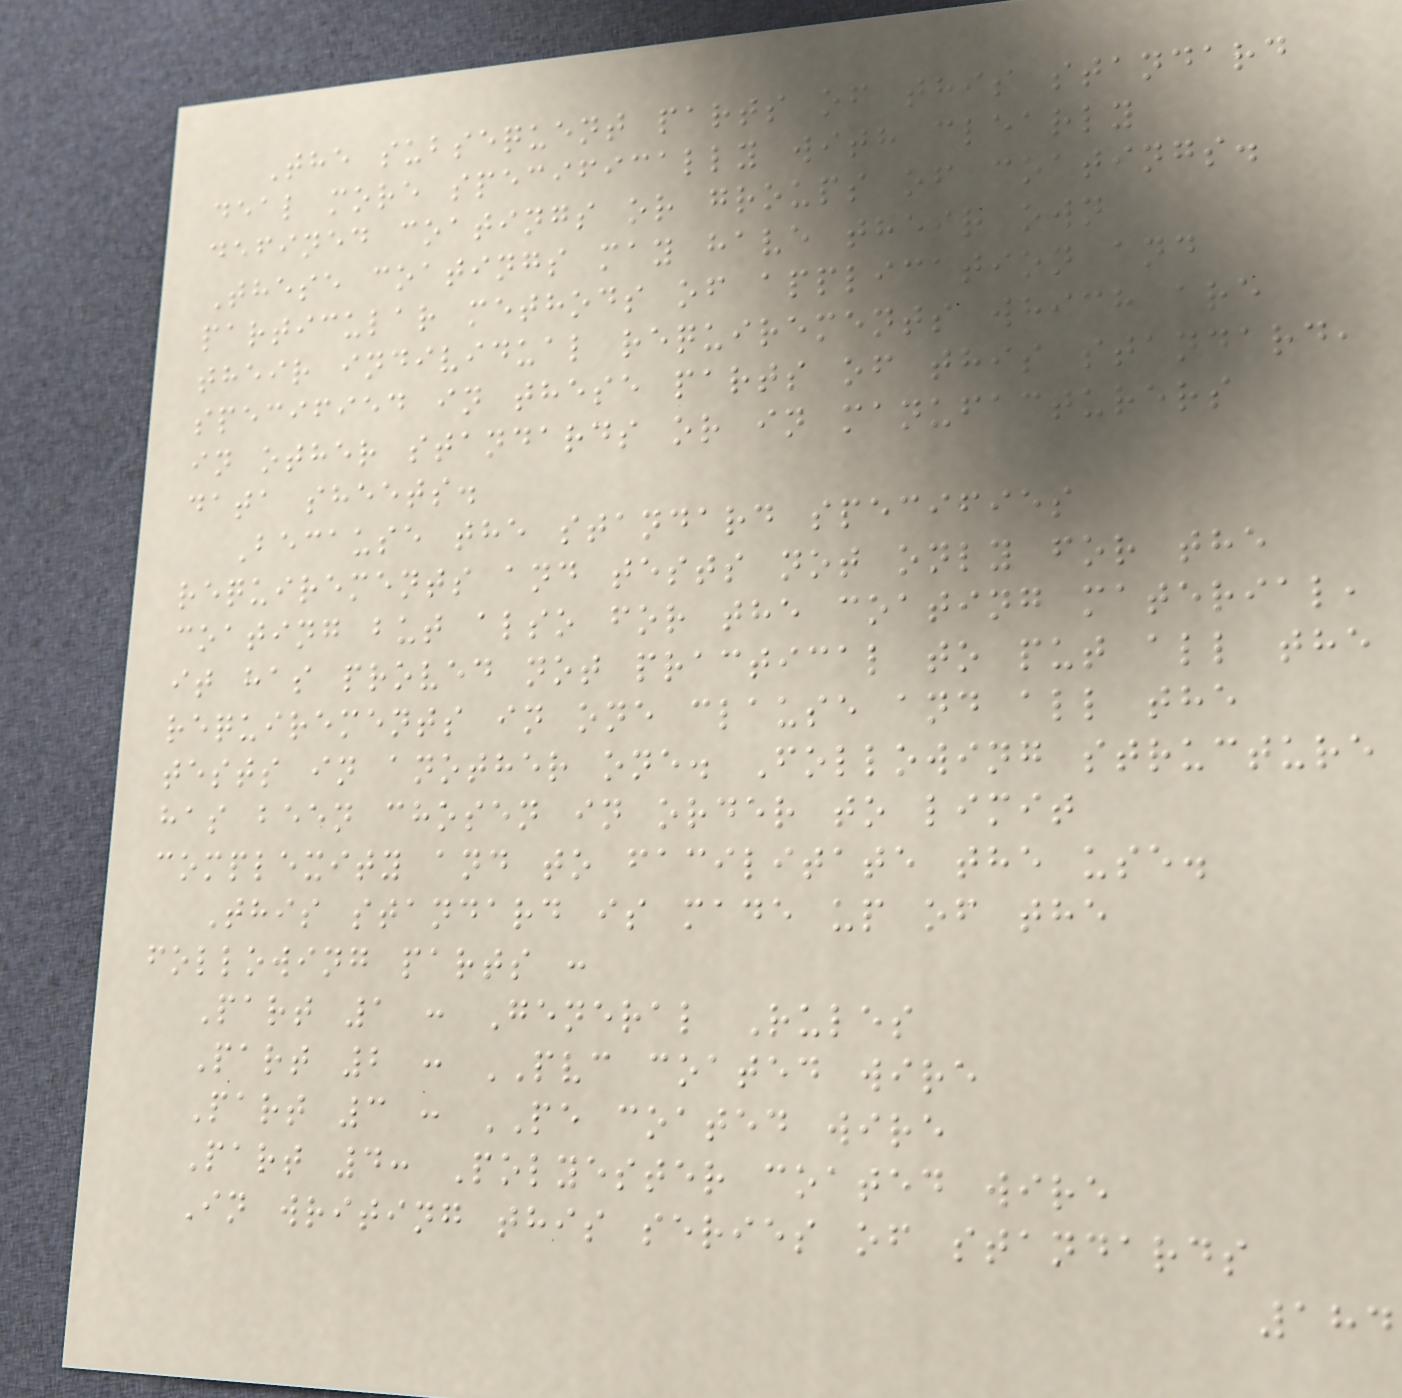The subsequent parts of this standard
deal more specifically with clearly
defined coatings or groups of coatings.
These coatings may have their own
particular methods of application and
their individual requirements which are
specified in these parts of this standard,
in other standards or in manufacturers
data sheets.
Because the standard specifies
requirements and tests not only for the
coating but also for the coating material,
it has proved not practical to put all the
requirements in one clause and all the
tests in another one. Following structure
has been chosen in order to limit
complexity and to facilitate the use.
This standard is made up of the
following parts :
Part 1 : General Rules
Part 2 : PVC coated wire
Part 3 : PE coated wire
Part 4: Polyester coated wire
In writing this series of standards
184
